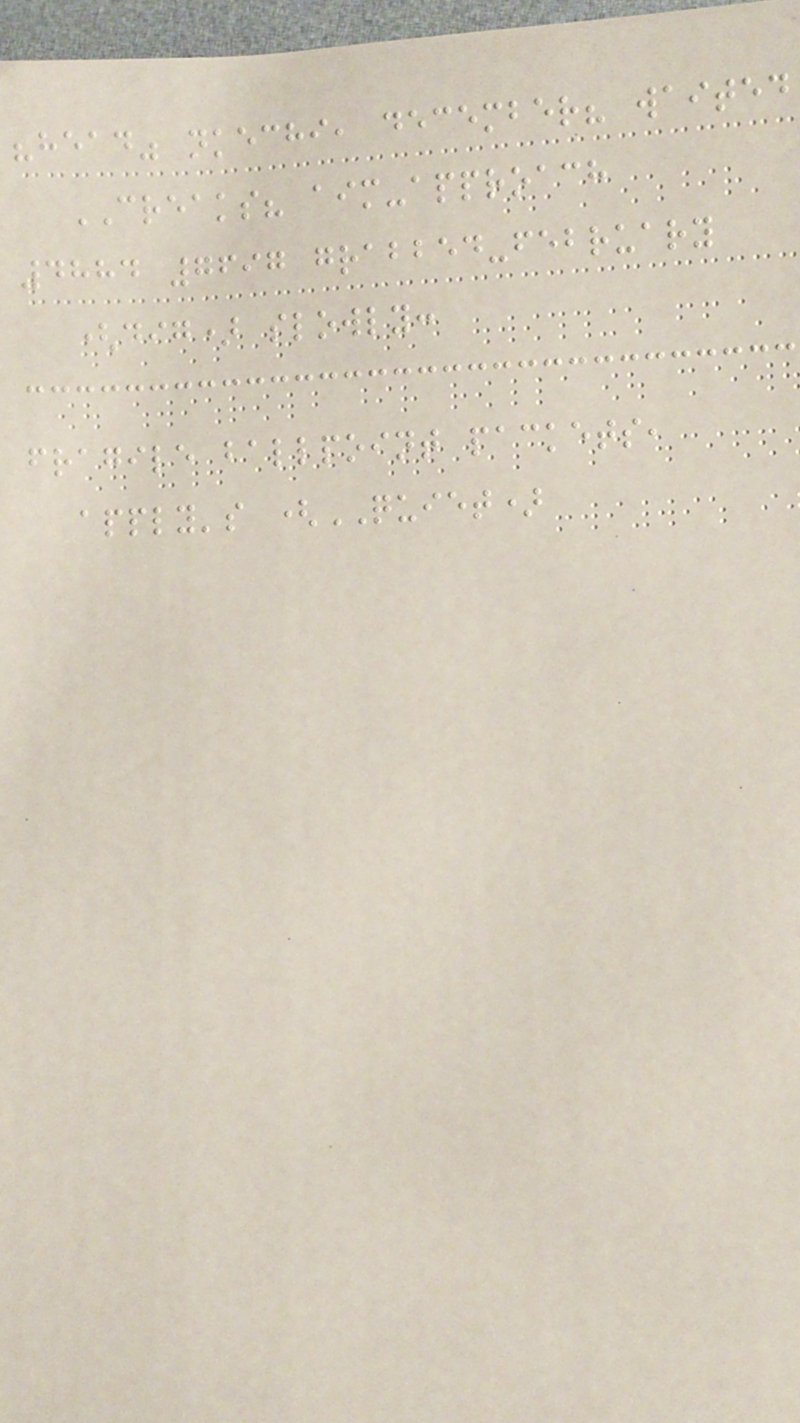"head" nkechi, december? waited
CREAKS? aim-approach
4884 7697 grabbed-february
(dig) slowly:
fragile ballpoint packets,
apply's (QUIET)
